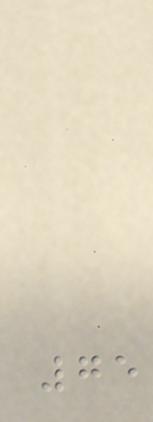75
